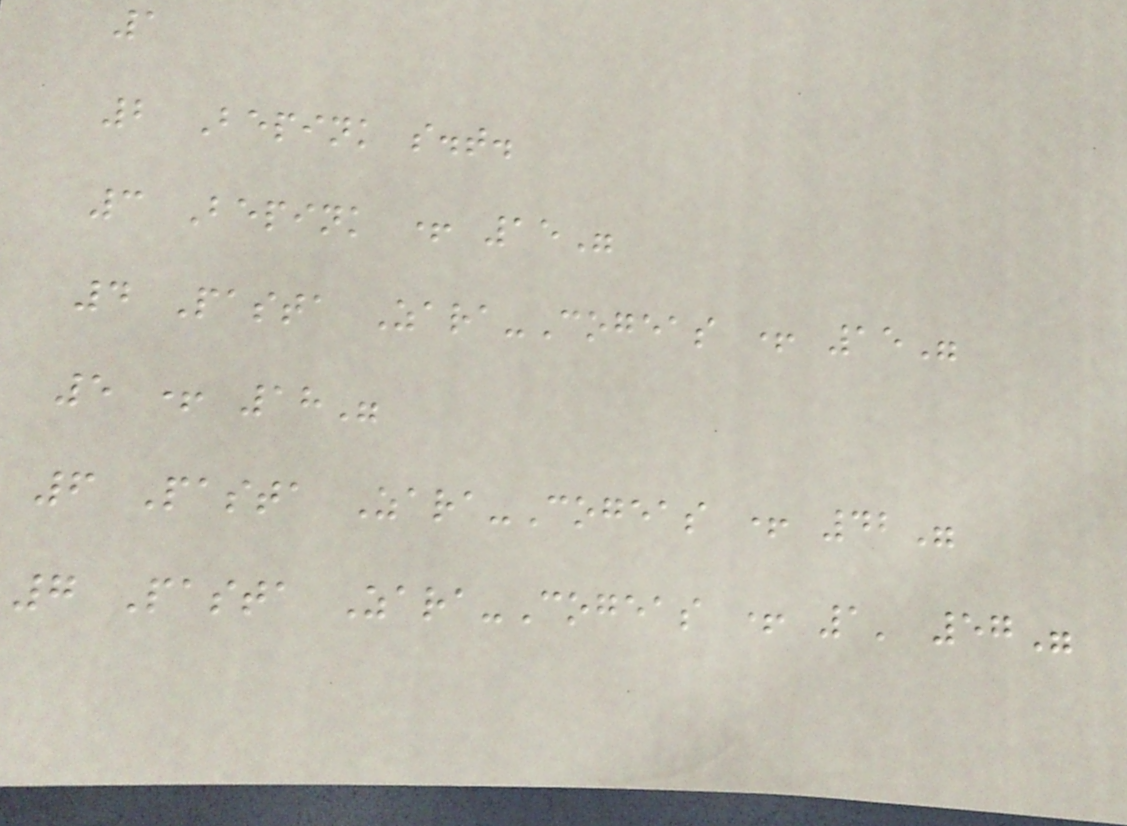1
2 Bepink s.t.
3 Bepink + 15"
4 Pasta Zara-Cogeas + 15"
5 + 18"
6 Pasta Zara-Cogeas + 42"
7 Pasta Zara-Cogeas + 1' 57"
